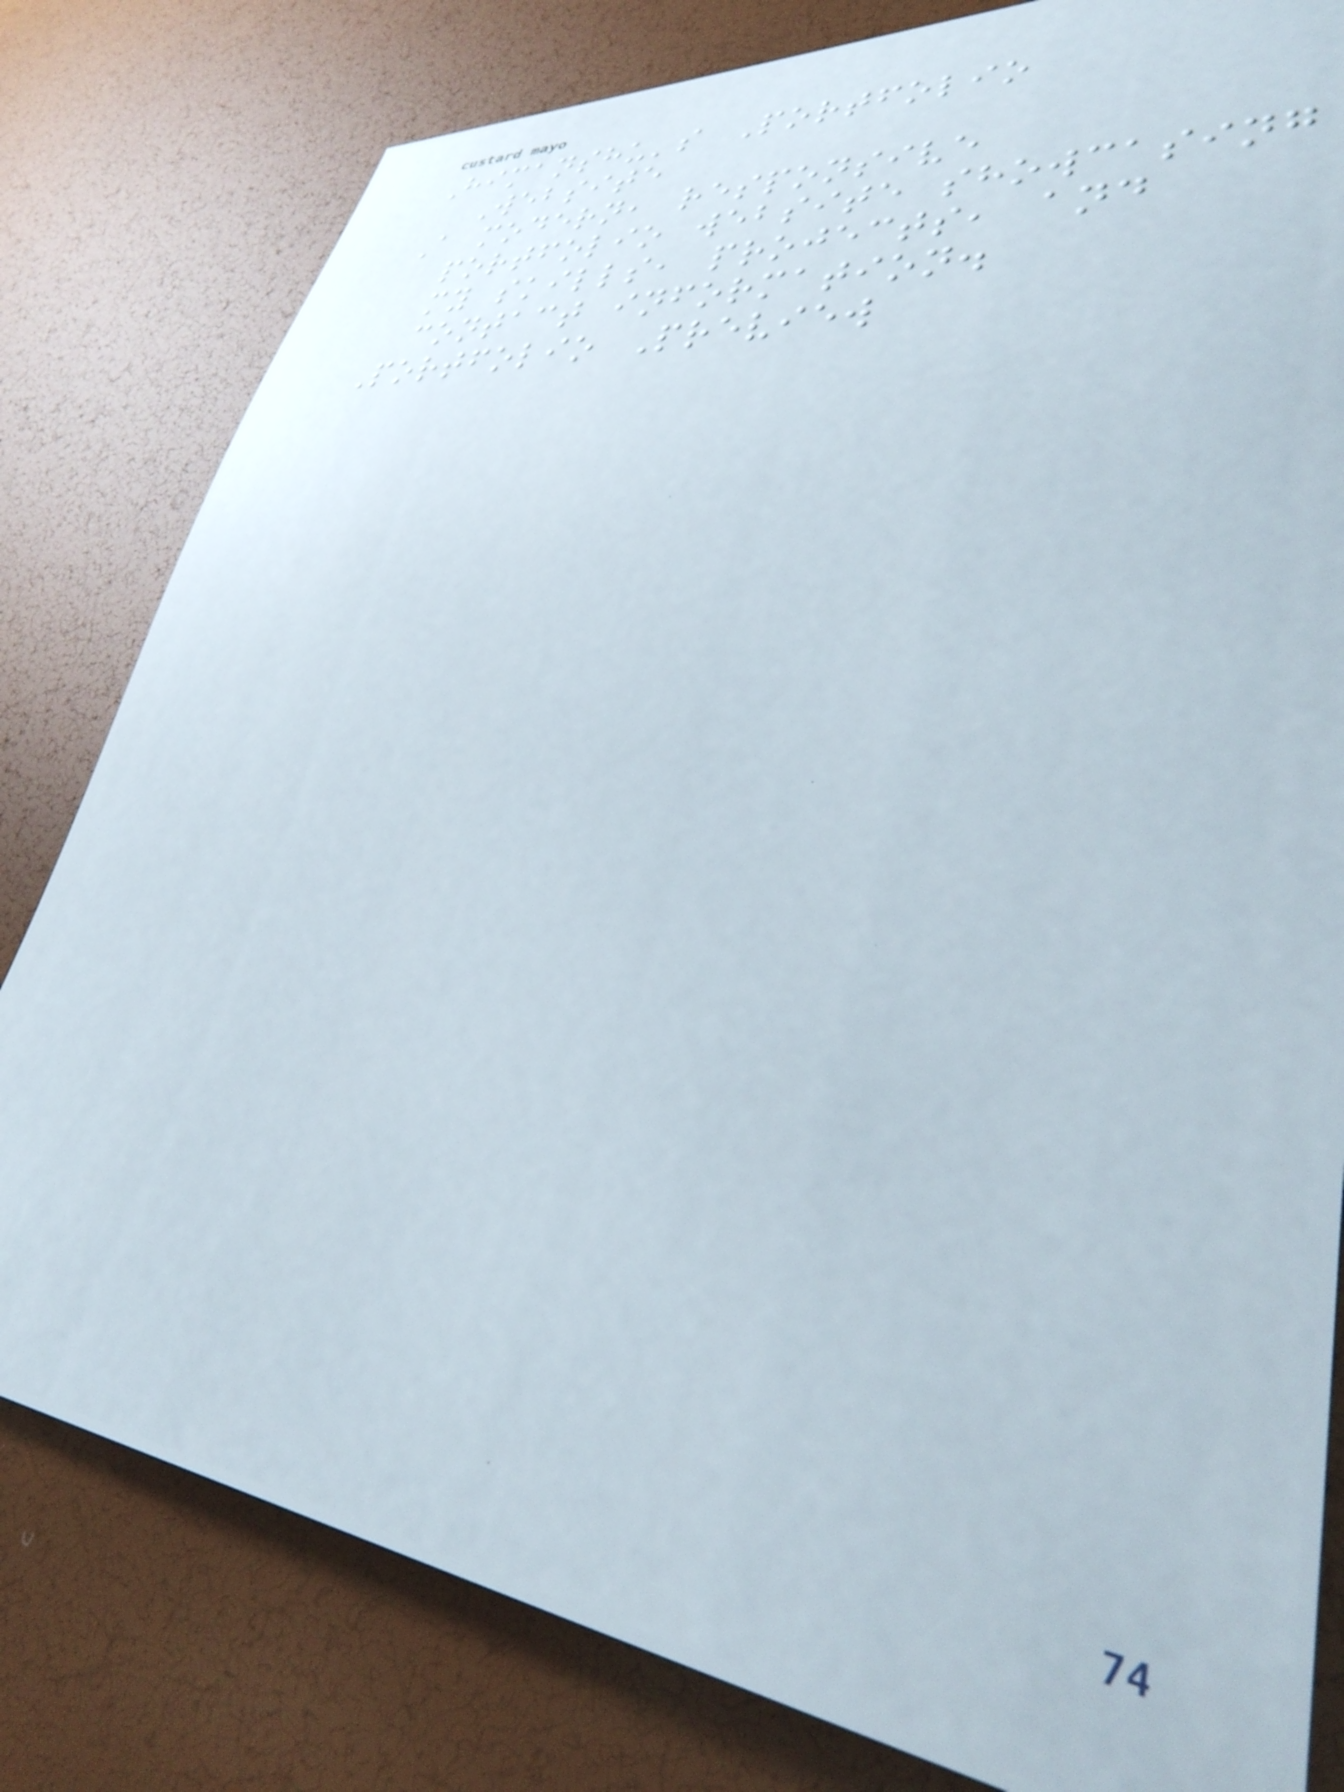Himanshu's Portfolio
Website
A modern, responsive
portfolio website showcasing
my skills, projects, and
contact information.
Portfolio Preview
